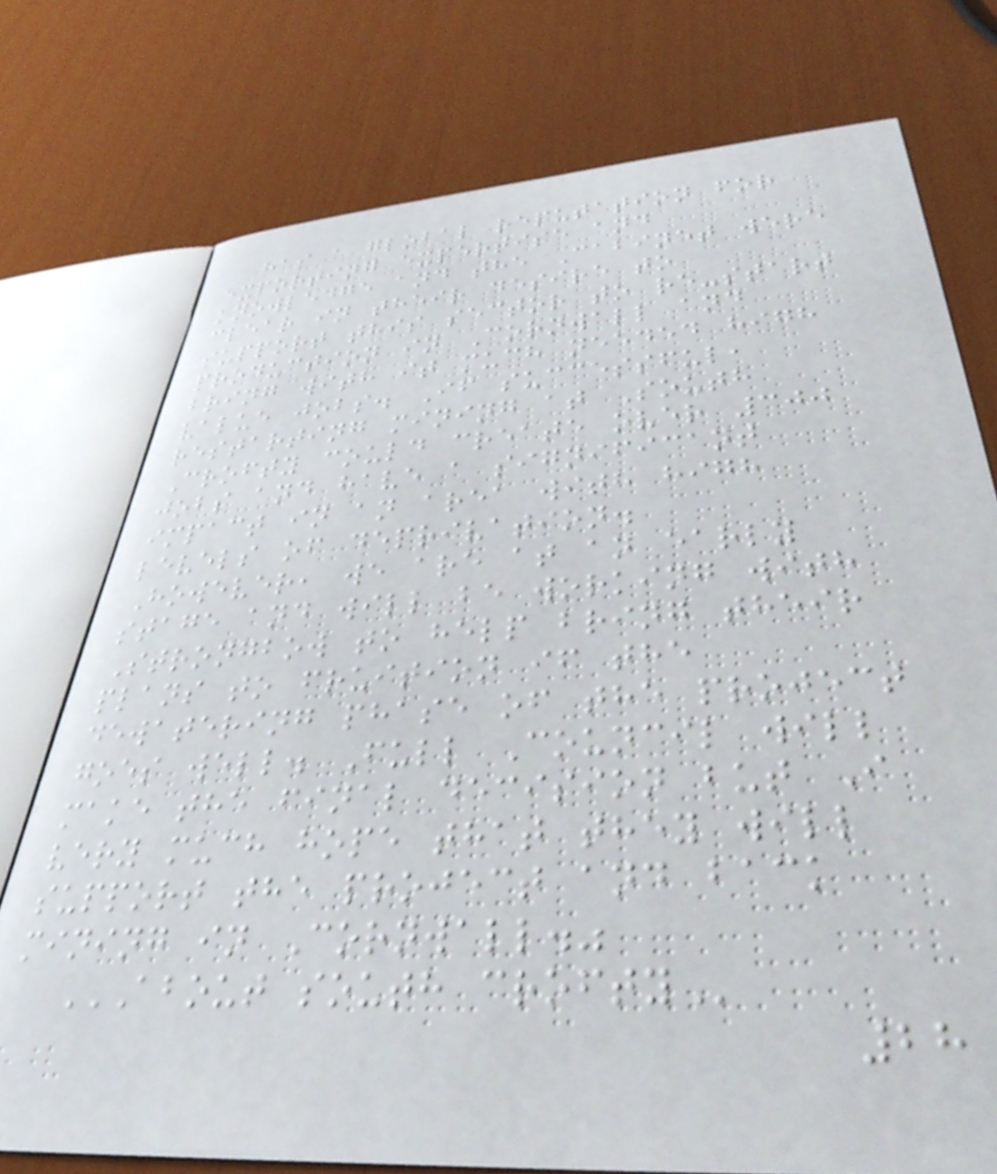has a global reputation for
exporting expertise and
knowledge and the Cabinet were
clear in their desire to
support this sector to re-start
production in Cornwall and
bring with it much needed high
value jobs. If successful,
restarting mining at South
Crofty could create over 300
jobs and have a significant
impact in an area with high
levels of deprivation.
However, we are at an early
stage and will be working with
Strongbow to help bring their
plans to fruition if the
dewatering phase of the project
goes well. Full Council will
make the final decision but I
very much hope that they will
support the project and back
mining in Cornwall."
ABOUT SOUTH CROFTY
28
